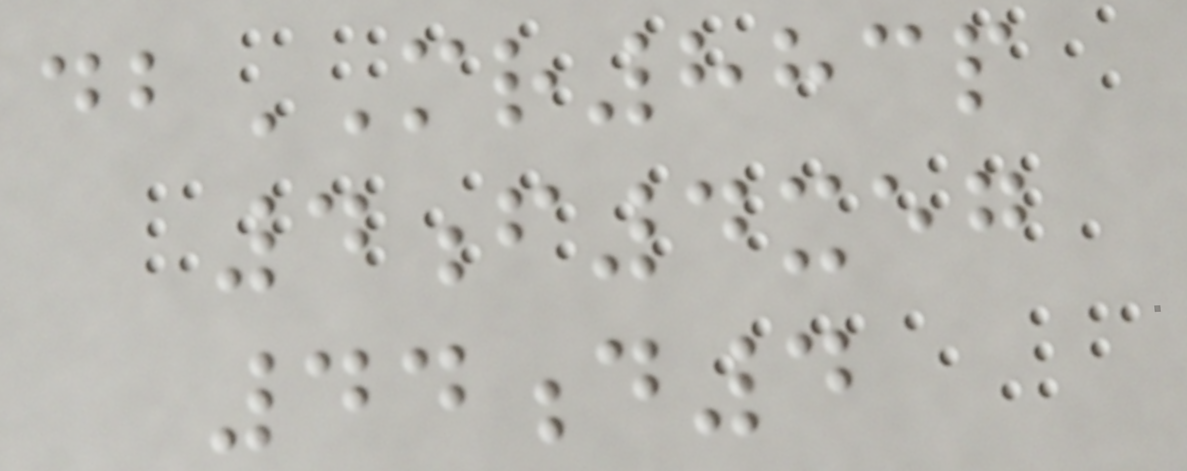dbMR883p
4f4xeg
44d4
